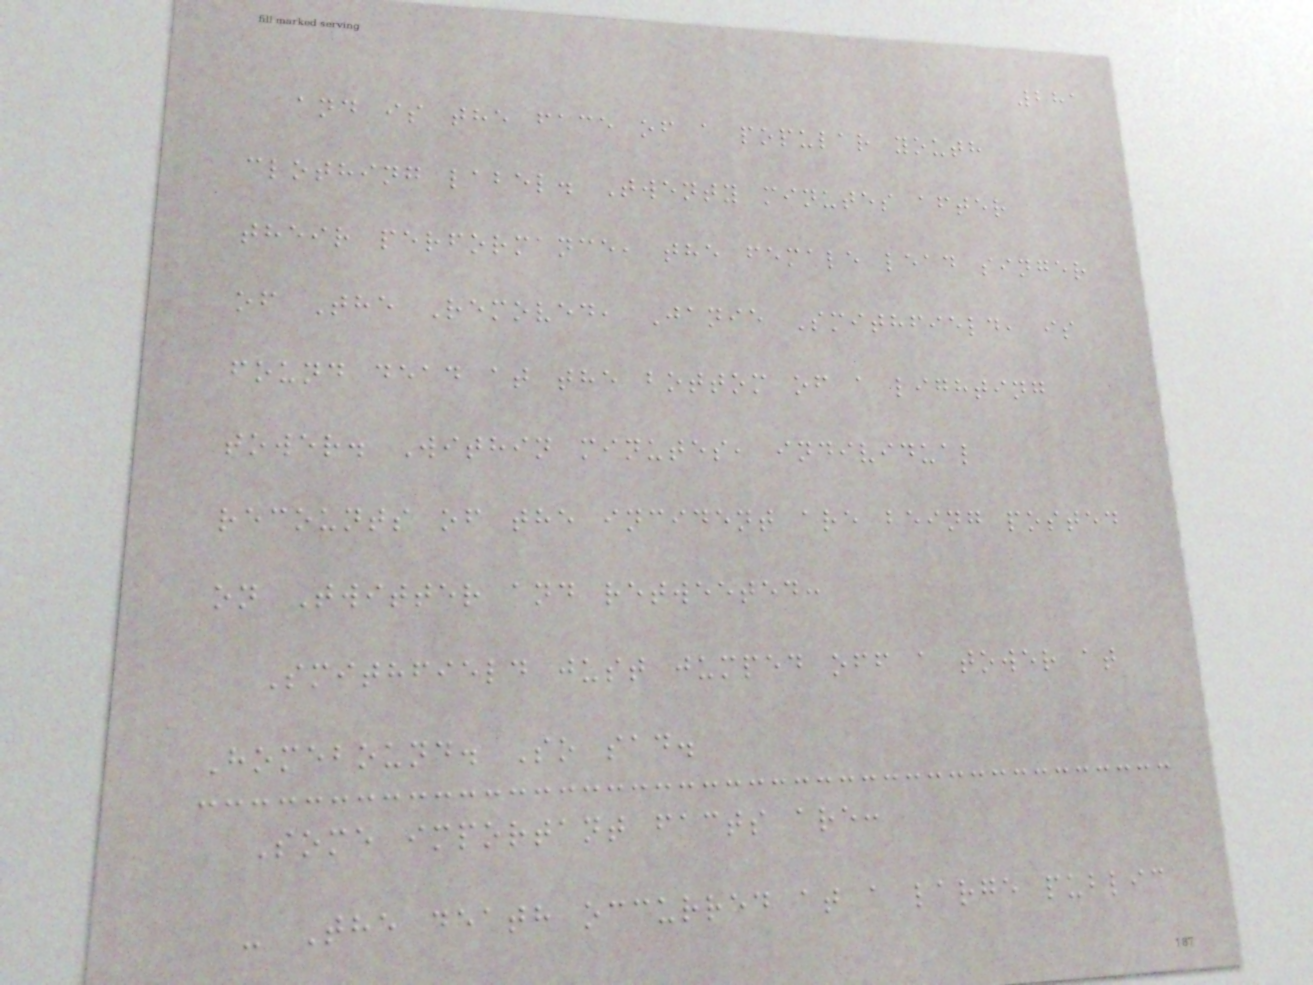281
and is the face of a popular youth
clothing label. Twenty minutes after
their performance, the female lead singer
of The Removed, Janie Smithfield, is
found dead at the bottom of a lighting
tower. Within minutes, individual
recounts of the incident are being posted
on Twitter and retweeted:
Smithfield just jumped off a tower at
Homebound. So sad.
Some important facts are:
- The death occurred at a large public
